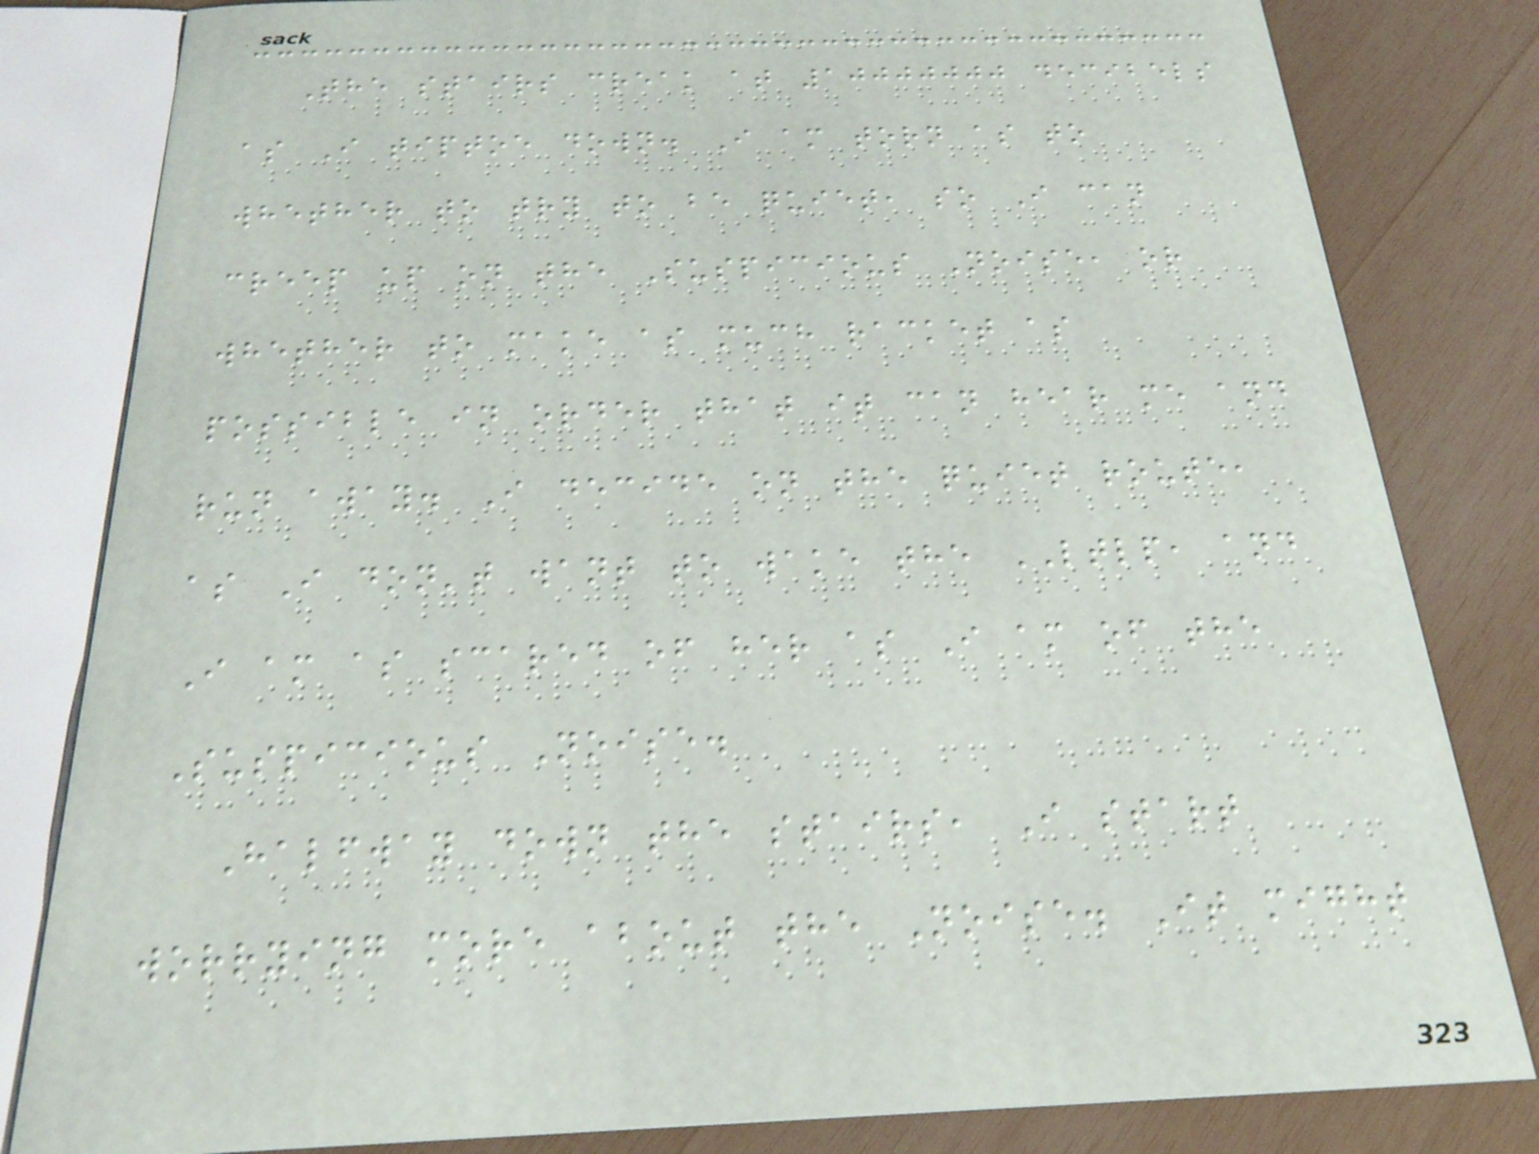The stairs creak at 10000000 decibels
as I tiptoe down. I am torn as to
whether to try to be quiet, so I can
creep up on the Suspicious Noise, or
whether to make as much racket as
possible in order that it can hear me and
run away. I decide on the quiet route,
as I don't want to wake the LTLP, and
I am as scared of her as I am of the
Suspicious Noise.
Halfway down the stairs, I start
worrying more about the Noise. It might
